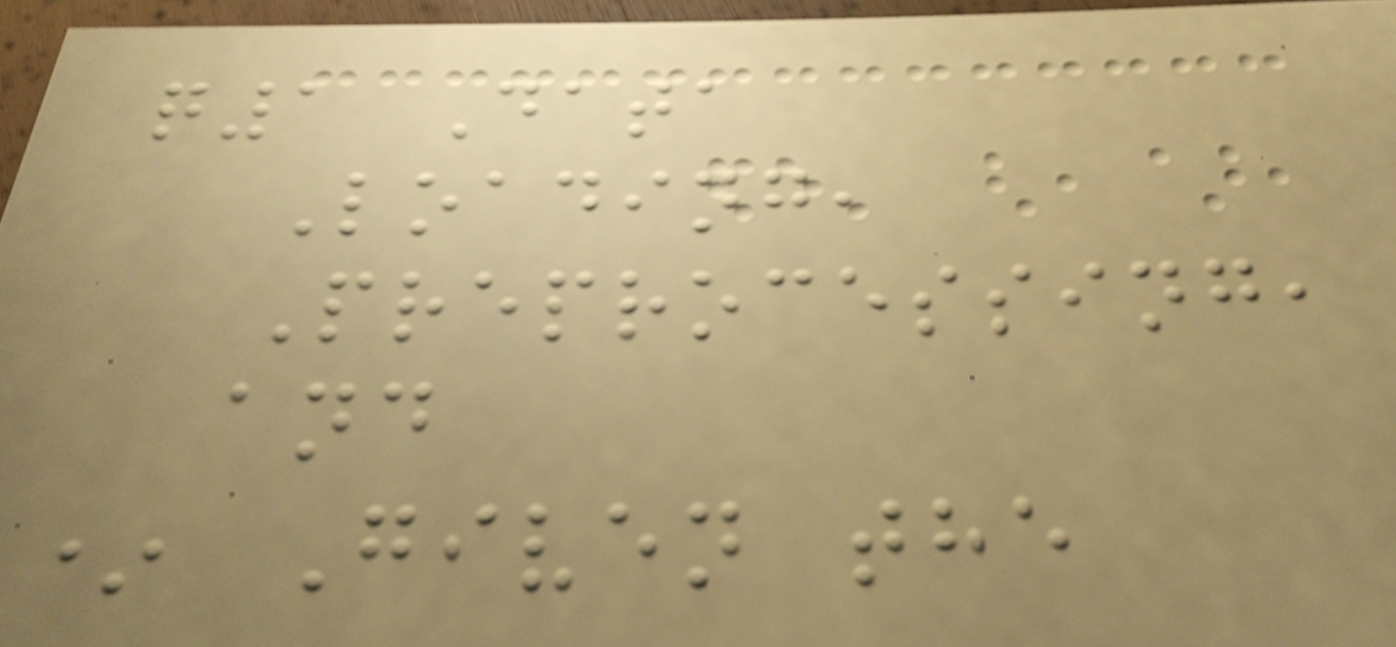q1 Data
Loading,
Preprocessing,
and
* Given the
